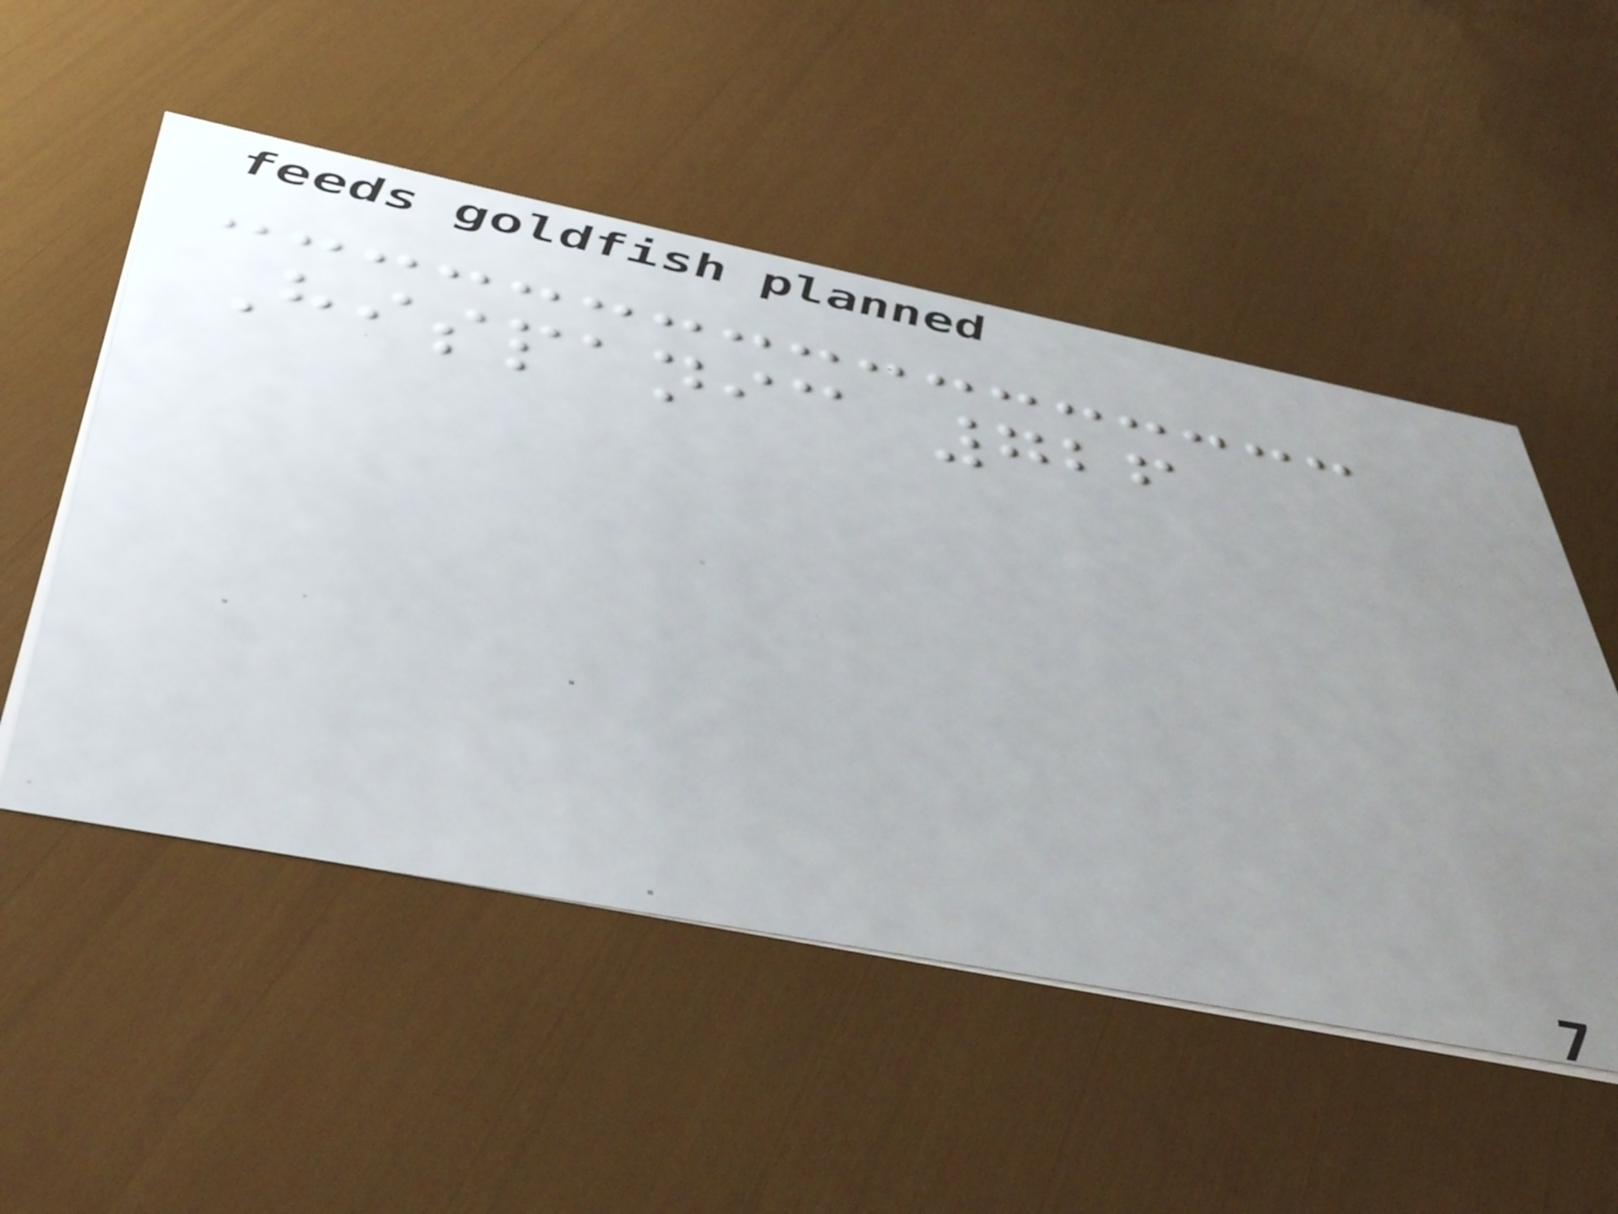Hispanic 726
